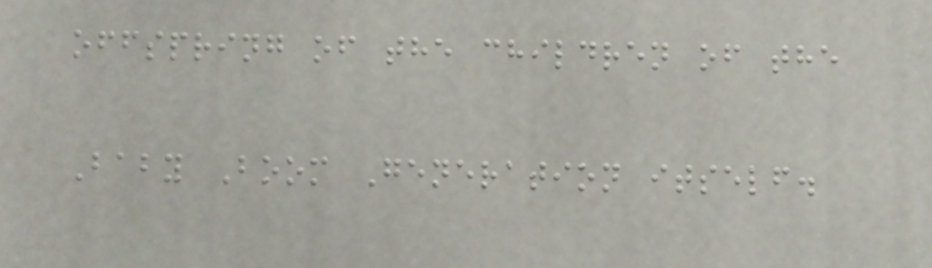offspring of the children of the
Baby Boom Generation itself.
